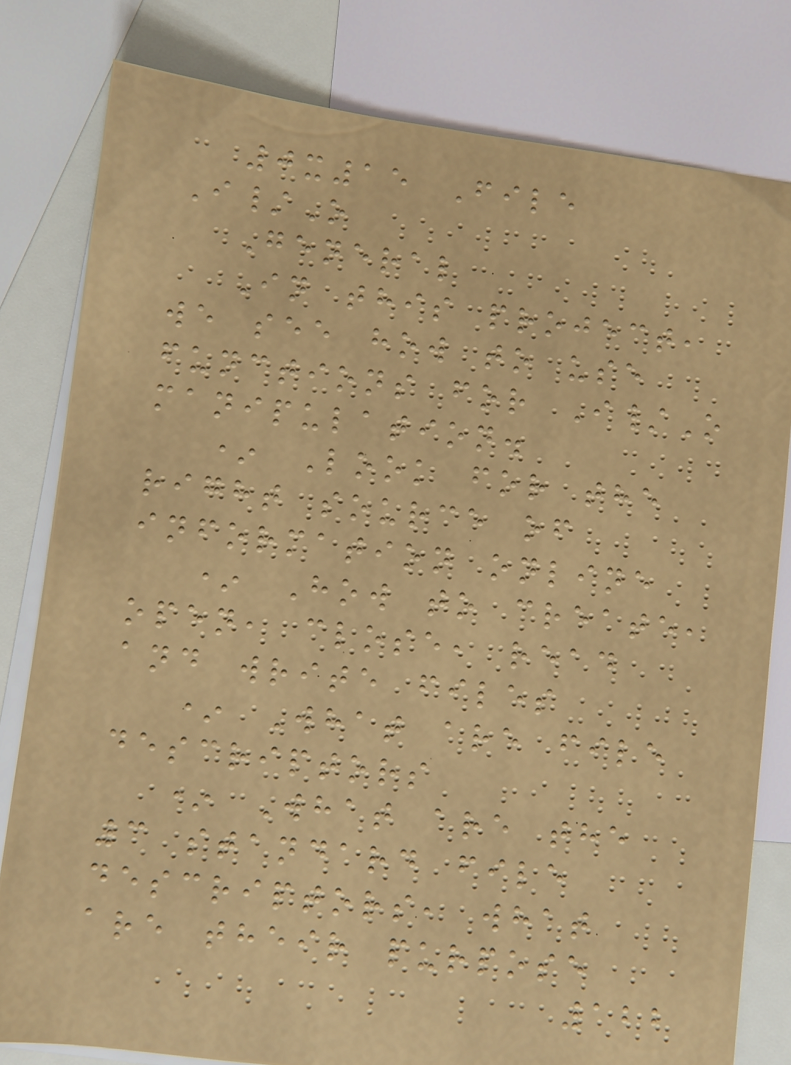0x15 File
I/O
General
In this project,
we see how to use
functions for I/O
manipulation.
* Look for the
right source of
information online
* How to create,
open, close, read
and write files
* What are file
descriptors
* What are the
3 standard file
descriptors, what
are their purpose
122
